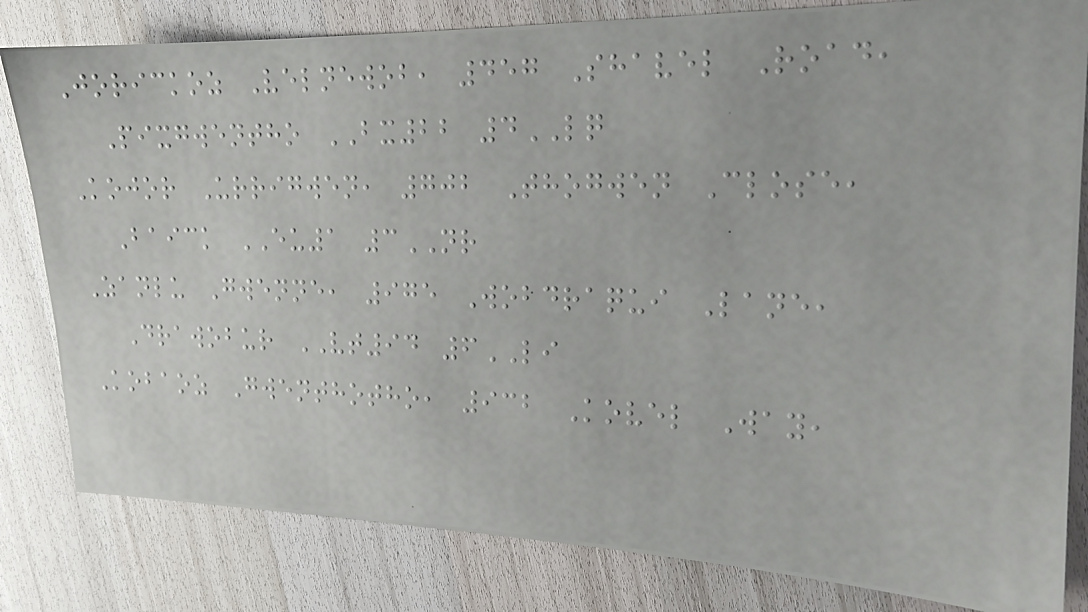Jorickoz Velnewob, 457 Shavel Road,
Pixgwentho BX22 4LQ
Kojor Urrigwen, 702 Thogwen Close,
Baick EU1 3NR
Zanlu Gwenne, 975 Wobdraqui Lane,
Drawobur VT94 6LI
Kobaoz Gwenthotho, 932 Kovel Way,
